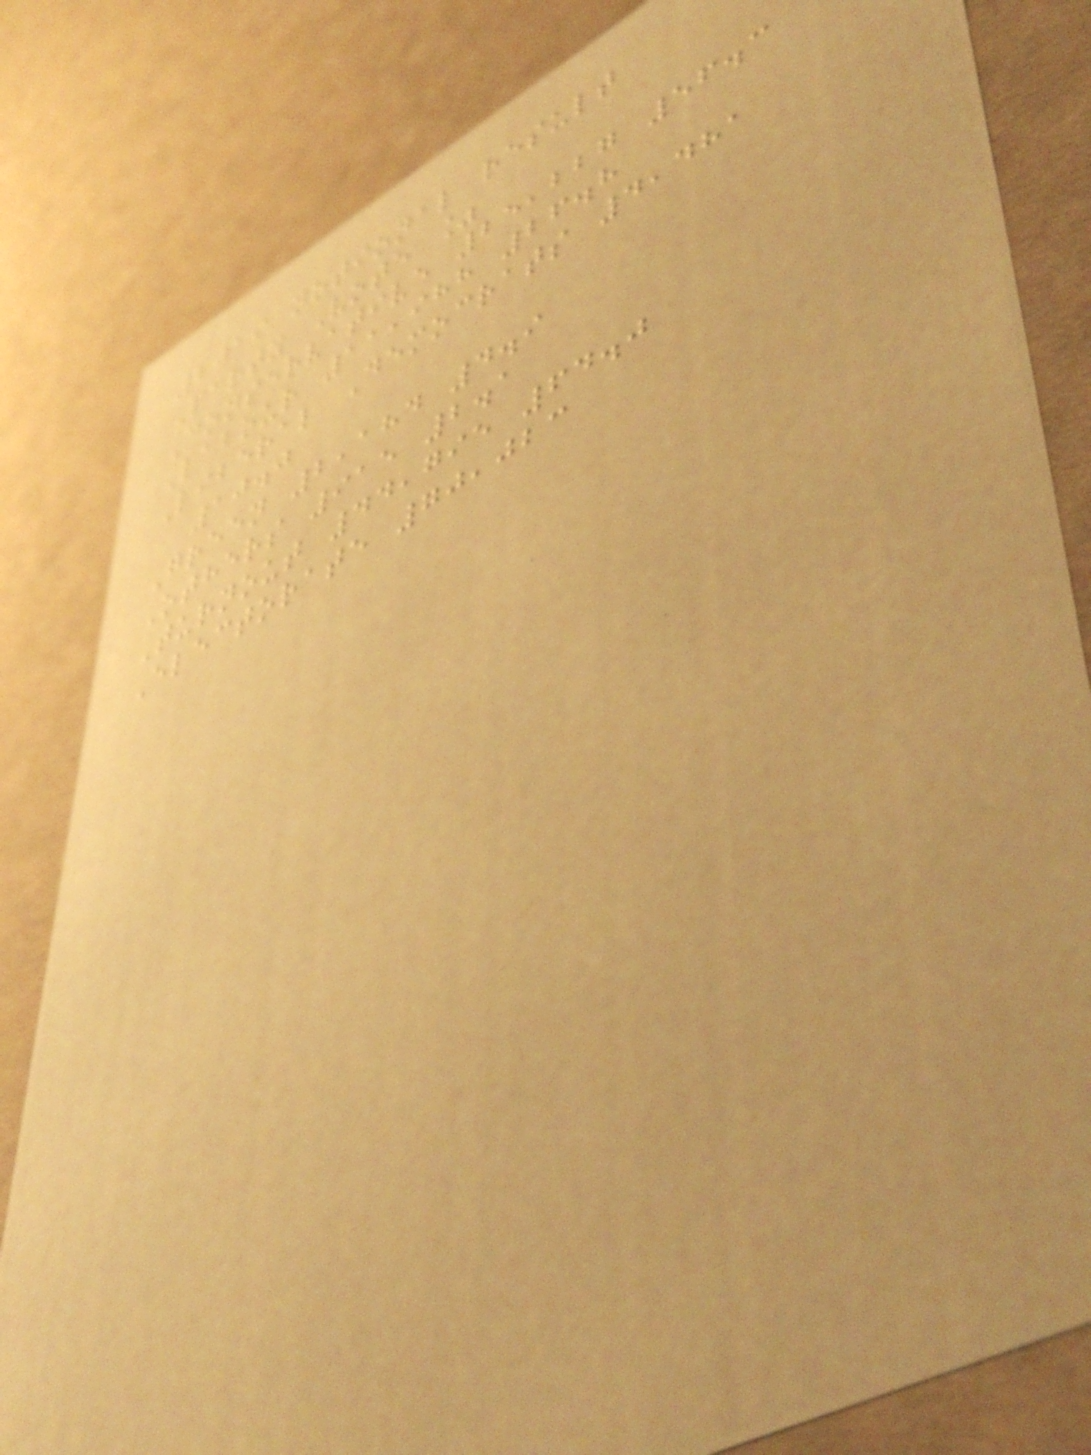2019 notional result
Party Vote %
Conservative 25,227 56.3
Labour 11,988 26.8
Liberal Democrats 4,481
10.0
Green 2,184 4.9
Others 915 2.1
Turnout 44,795 64.0
Electorate 70,023
